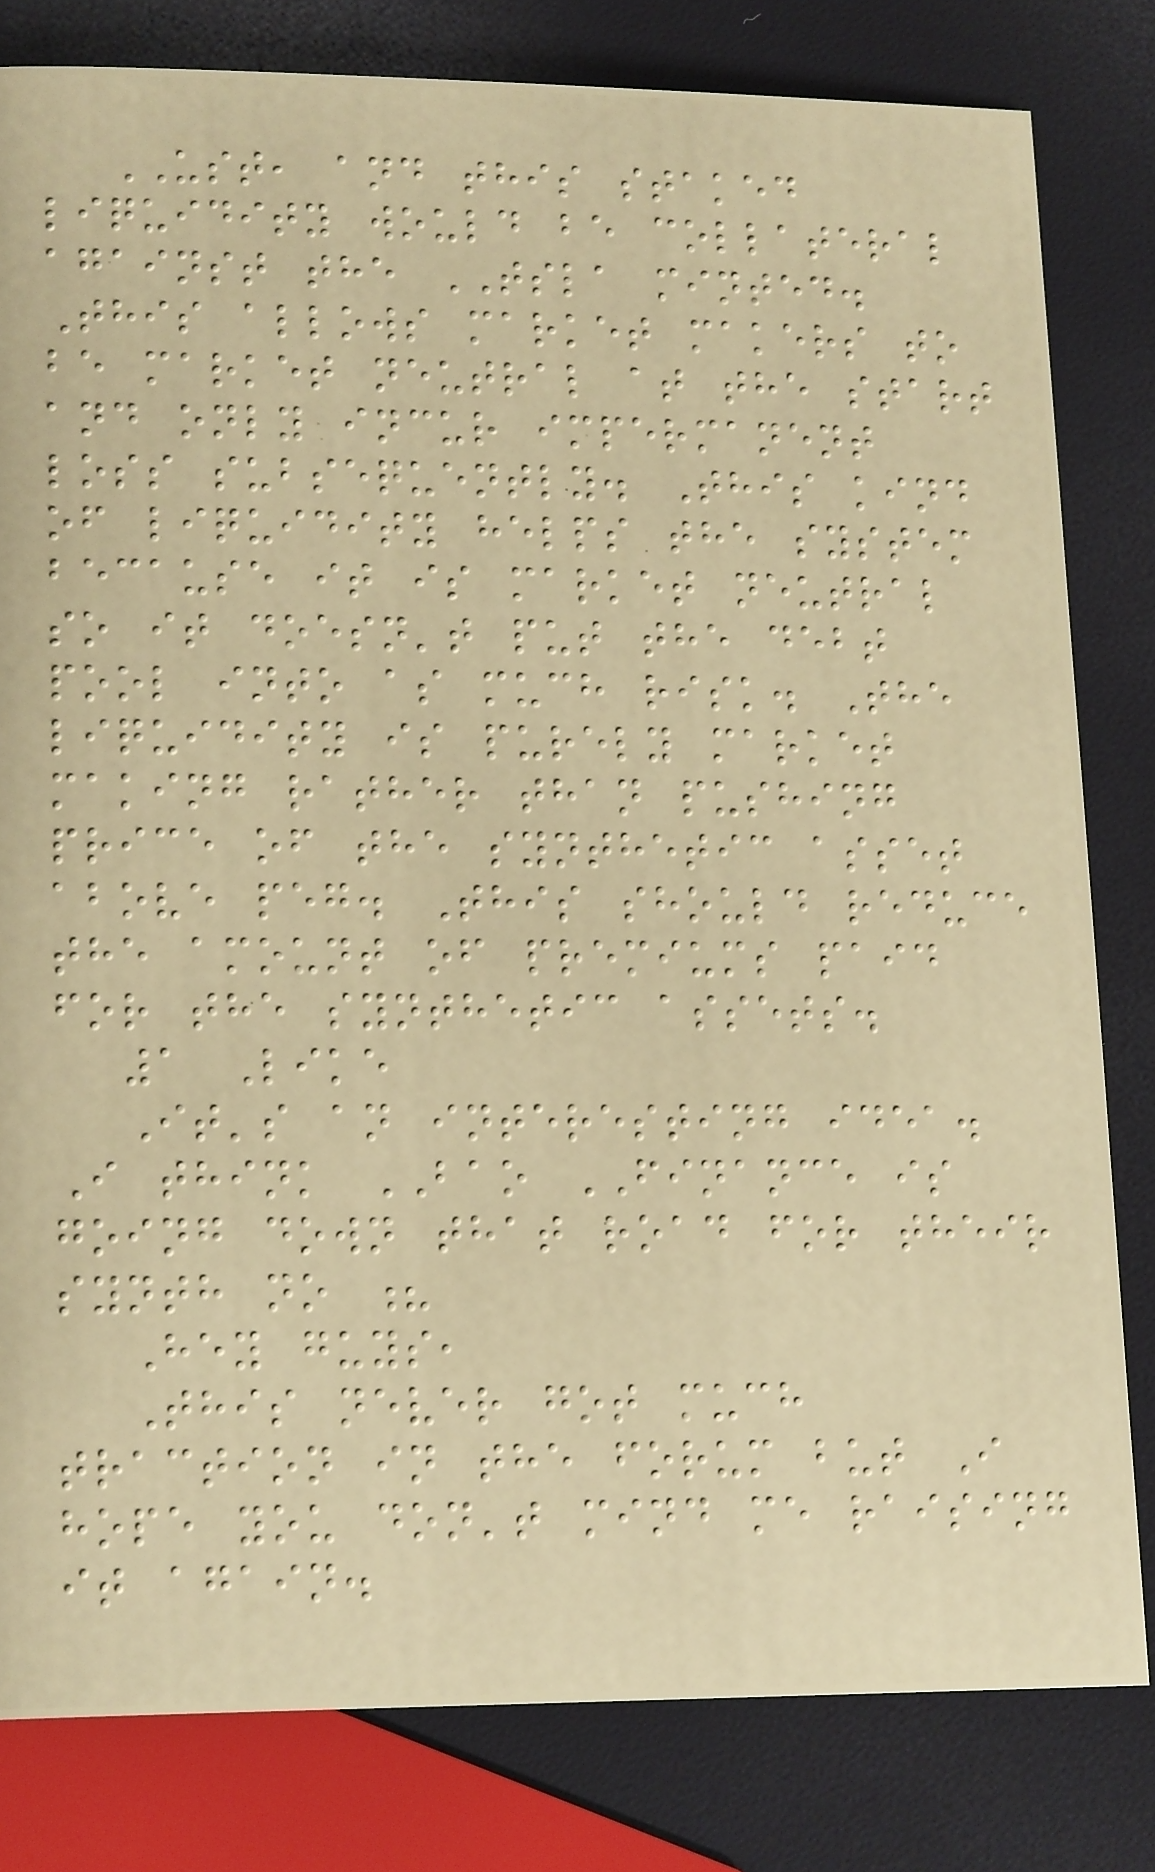UST, and this staked
liquidity would be collateral
against the TSLA minted.
This allows market makers to
be market neutral at the start
and only incur impermanent
loss subsequently. This kind
of liquidity helps the system
because it is market neutral
so it doesn't put the debt
pool into as much risk. The
liquidity is purely market
making rather than pushing
price of the synthetic asset
above peg. This should reduce
the amount of premiums paid
for the synthetic assets.
1 Like
It's an interesting idea.
I think BAO FINANCE is
going down that road for their
synth no ?
Hey guys,
This never got much
traction in the forum but I
hope you don't mind me raising
it again.
